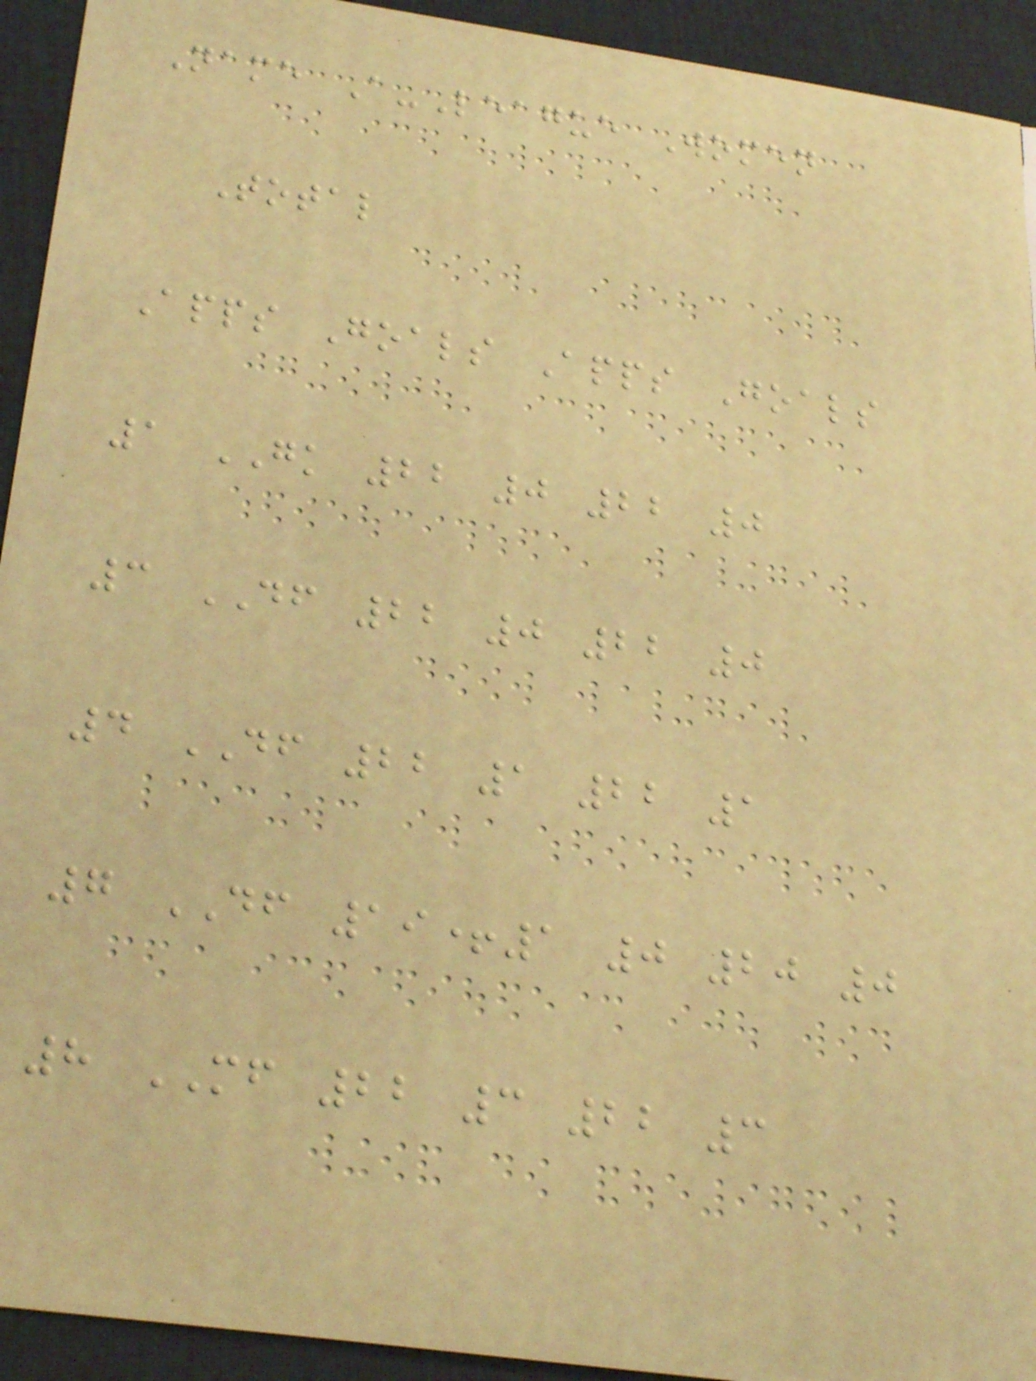Name A-League Women
Total
Apps Goals Apps Goals
1 GK 22 0 22 0
3 DF 22 0 22 0
4 DF 22 1 22 1
7 DF 19+1 0 20 0
8 MF 22 3 22 3
